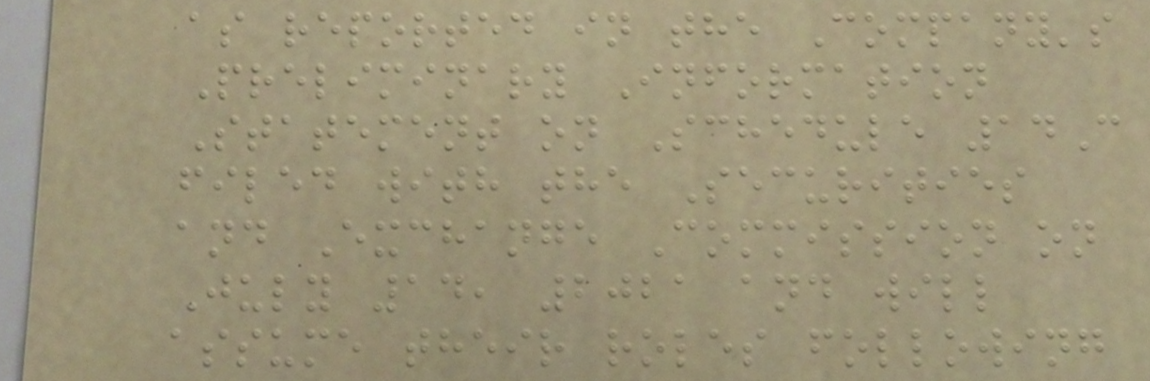as reported in the Company's
Preliminary Information
Statement on Schedule 14C
filed with the Securities
and Exchange Commission on
July 14, 2021 and will
assume their roles following
